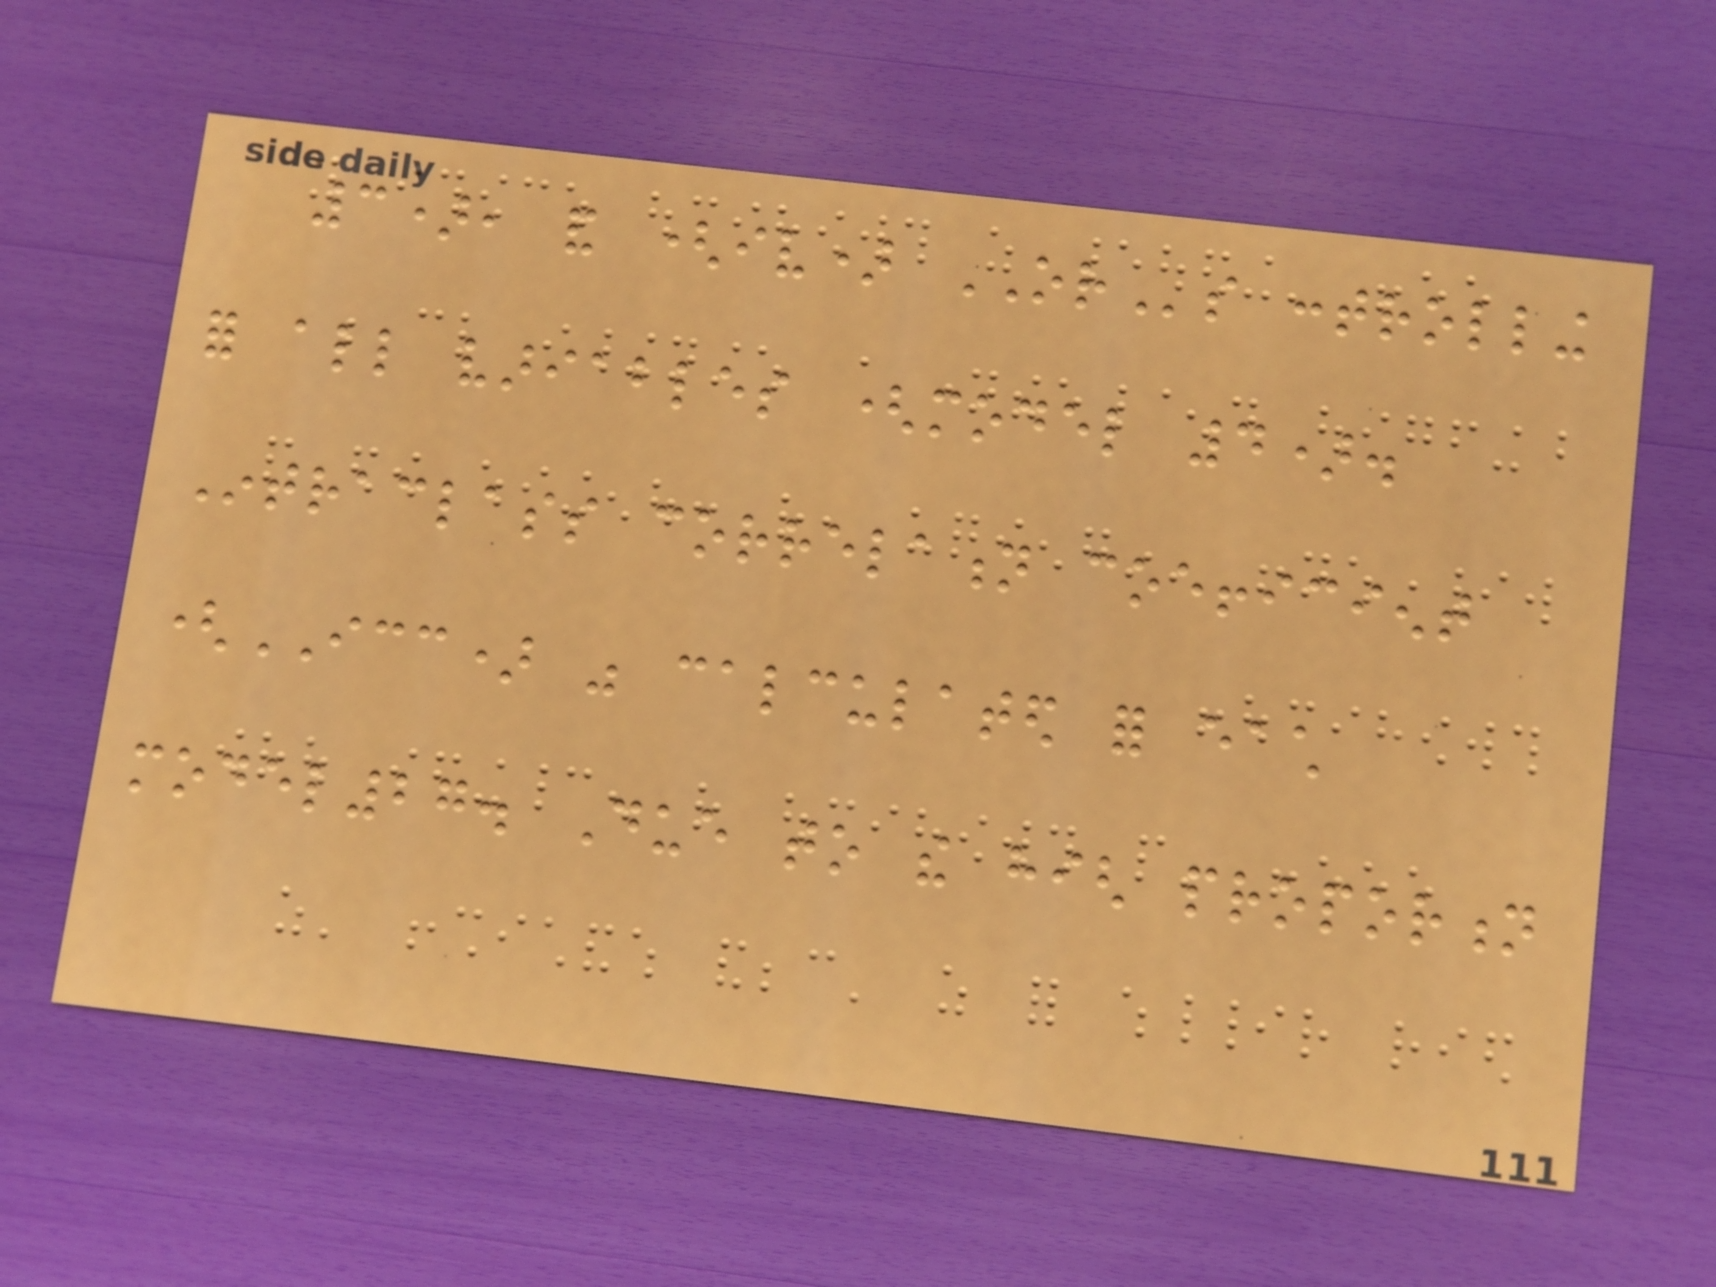3), and (iv) ORs controlling
for all variables (model 4).
Intraclass correlation coefficient
(ICC) was calculated for each
model27. Due to the high proportion
